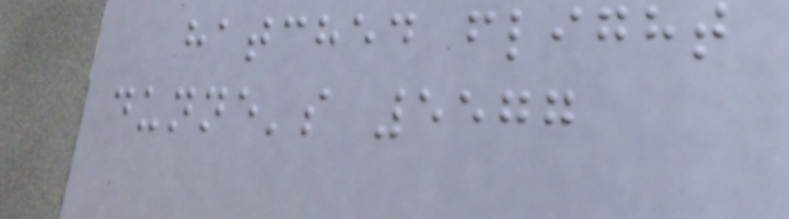hatched flight
dunne's 5577
